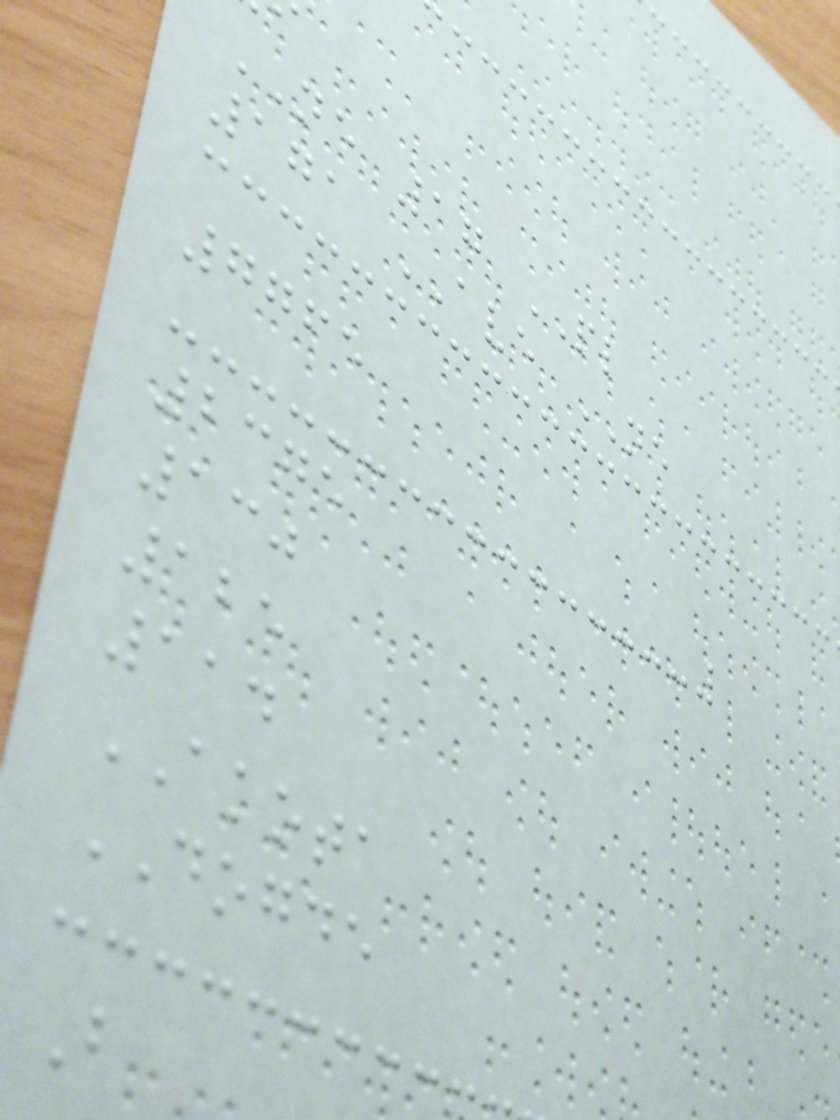NE 17 PL
171 AVE NE
7765
2375
130
125
114
AKOTA
DOGDE
B
